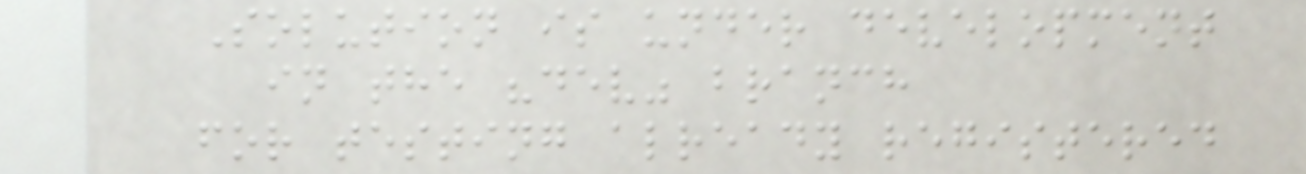Solution is under development
in the "dev" branch
for testing already registered
